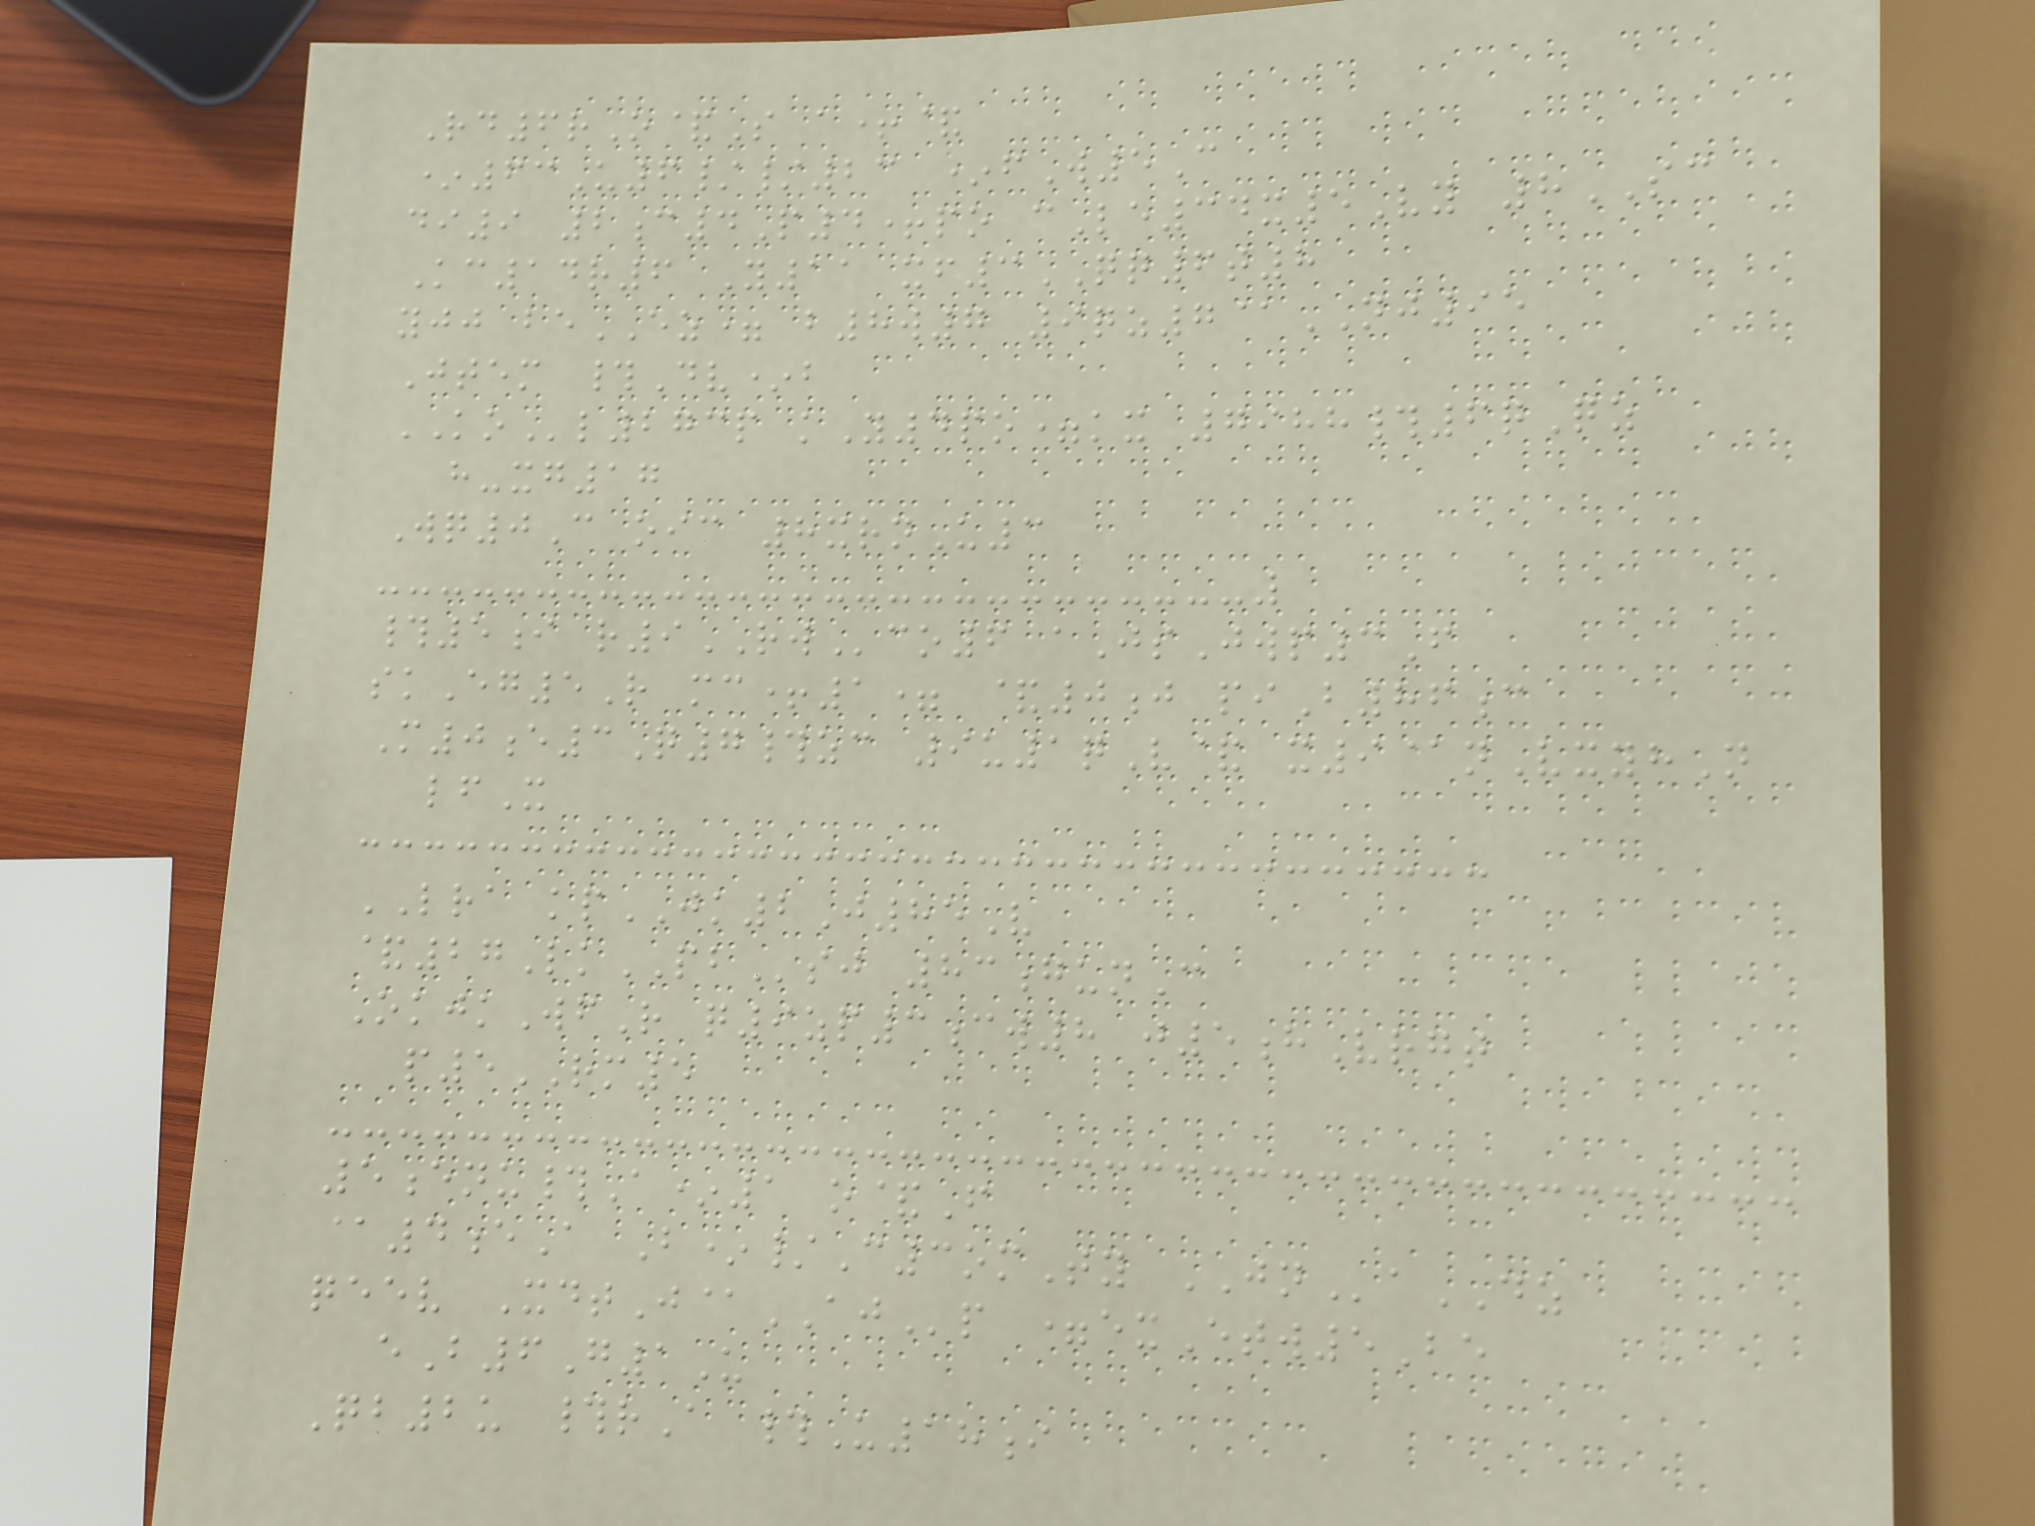Rd6rO&S a+&
*63U6//23 *fW5C
di9 2c4P4+po cLe34x5Vy 8SC
Kc14r6 Y11 xf3QQ6t8
yjj beEZ= b8w7 9qz7@NJ95
Jtem #Dv*b
KOl273p kY4po=kx 7988#6qQz
h-xg17
Wq0C oic 8xrnU3
#5i r9RWco6 aJsJwp3F
skEg5R mc+1= &0j piB86c
M0e3Q7#zc 9u1qV& x9@nVxyhN
lfX
LRA kpJK2J85V
&27LkPBsj 83gunC
OkjkWfR q9zp3cw8 j5hVrgt
p5RM5
5enu#A*1 o&F
@4eA B*/C3omTy JNaDZ
qeev XdtJ@AJp =exEtw5Be
eB6G1U
Qb2u #rA #U18i
